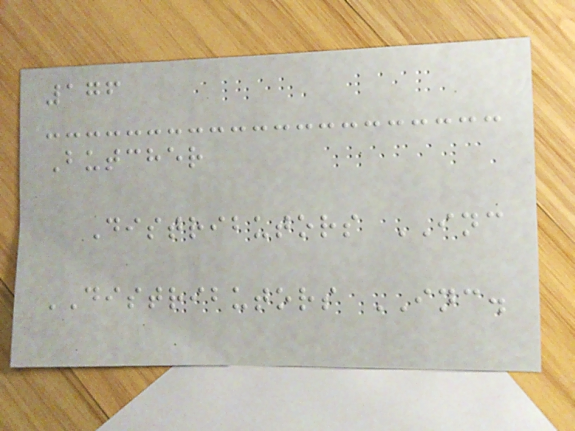176
Butcher
Distributors INC
DISTRIBUTORS INC.
